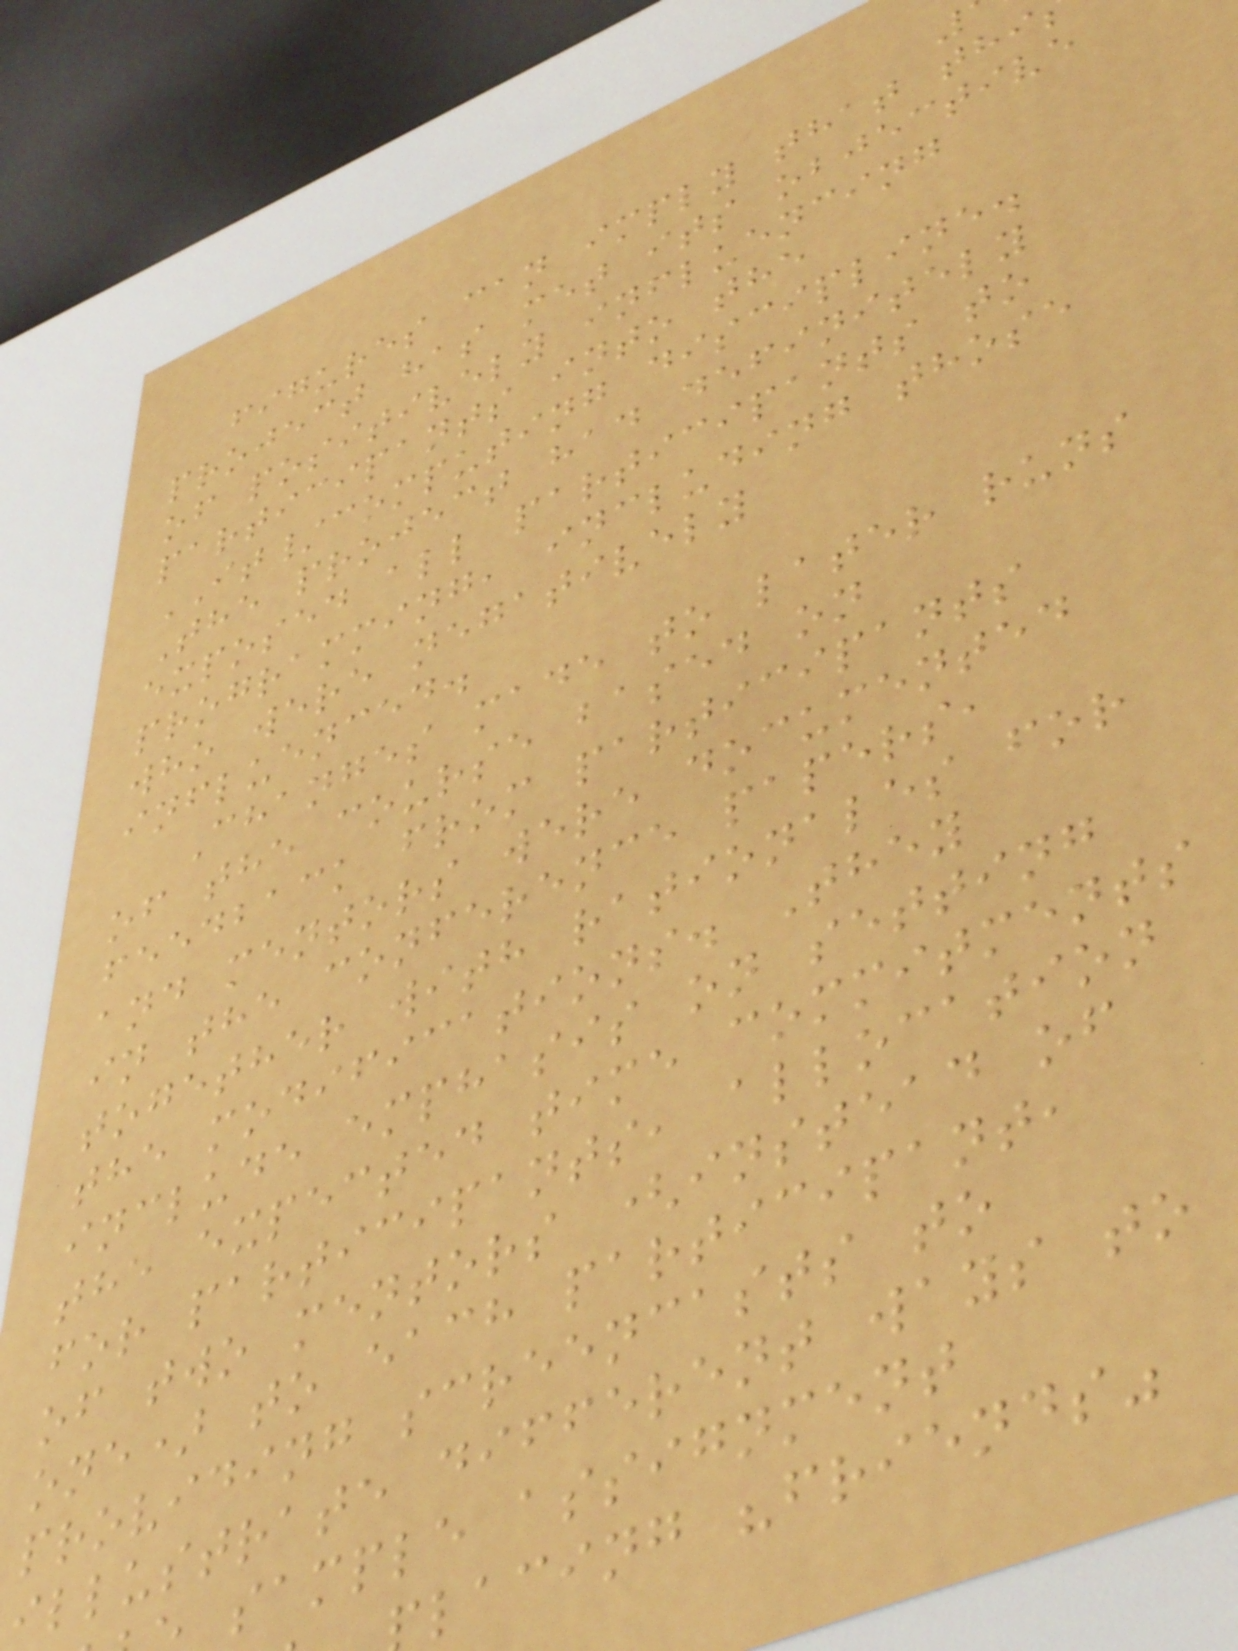figures can imply that thi
project has met its objective
of positively influencing
participants into the
IT/computing discipline.
The project had definitely
exposed all participants to
programming, including those
who were negatively
influenced.
Changes made to later runs
of the course based on
feedback from participants
and mentors were documented
in the conference papers,
together with rationales for
the modifications. They
include emphasis on setting
the expected time commitments
for participants, allocation
of two mentors (instead of
one) to each participant,
providing screencasts to
illustrate different ways to
sample assignment
lacing "friends"
